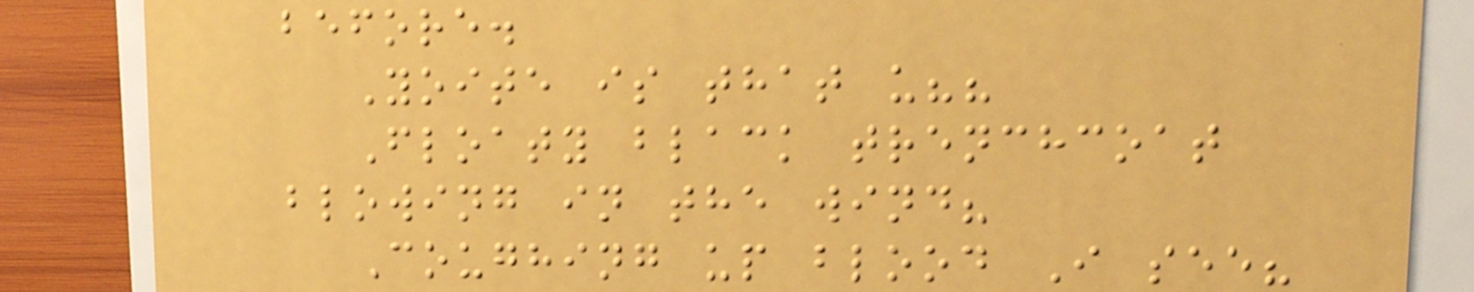before.
Yoite is that u??
Floaty black trenchcoat
blowing in the wind?
Coughing up blood I see?
